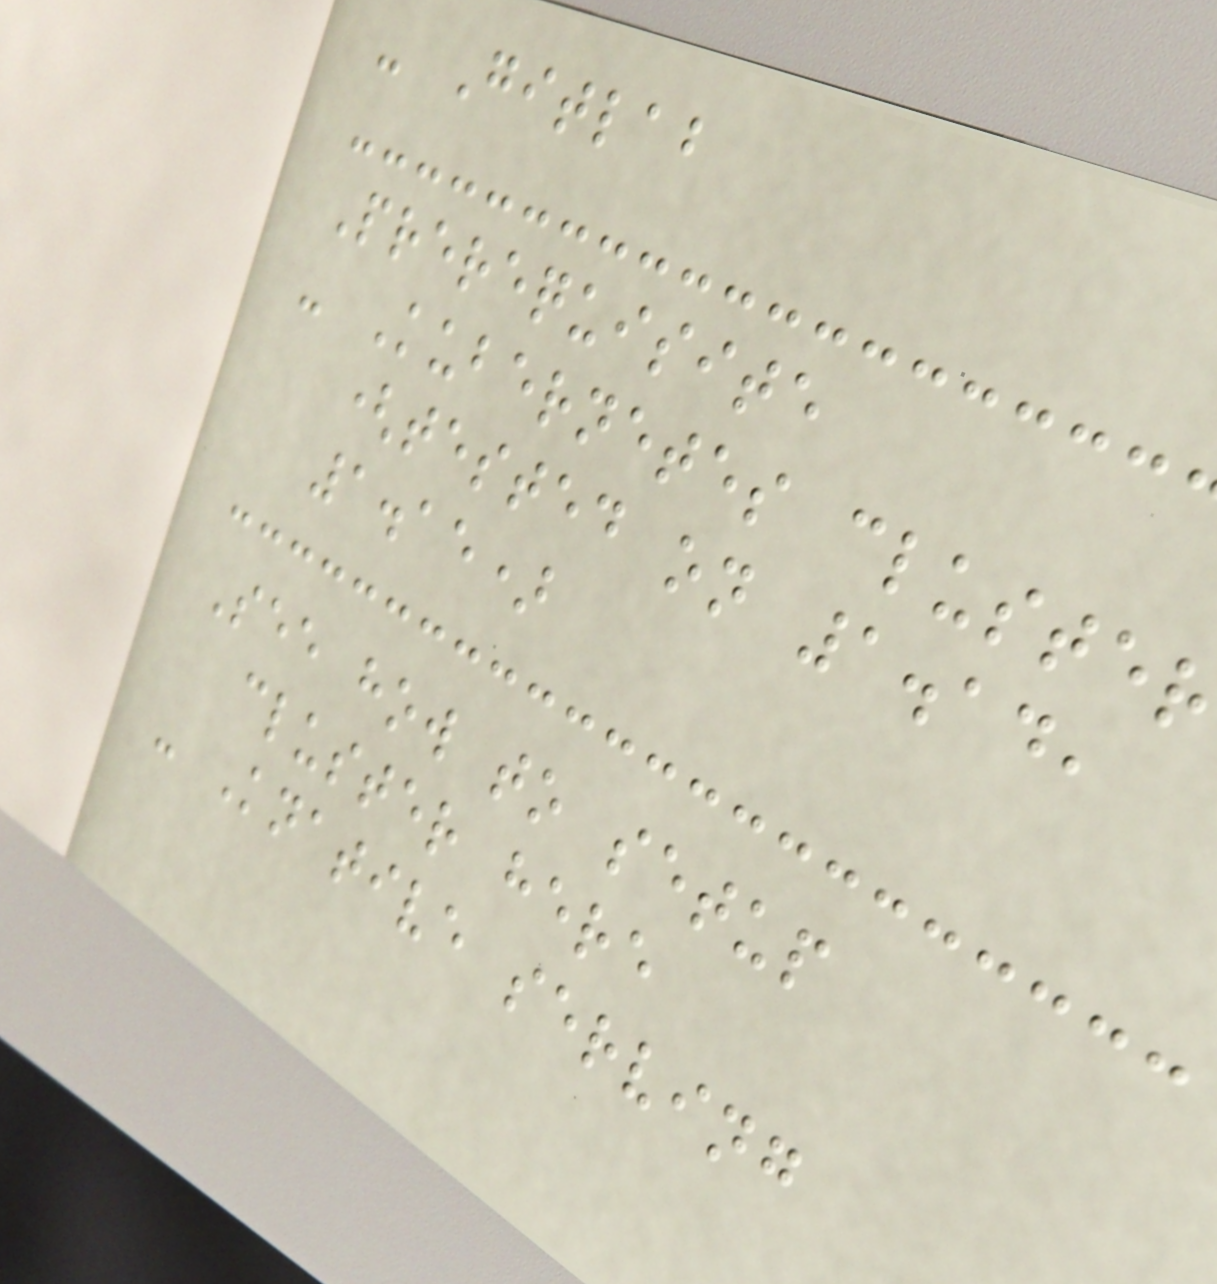- Gitlab
Prerequisite
- Kubernetes cluster
(tested on 1.14,
1.15)
See how to setup
cluster here
- Knative serving
